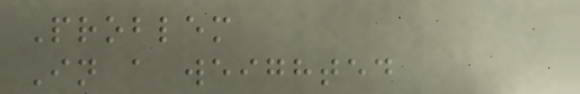Problem
In a weighted
